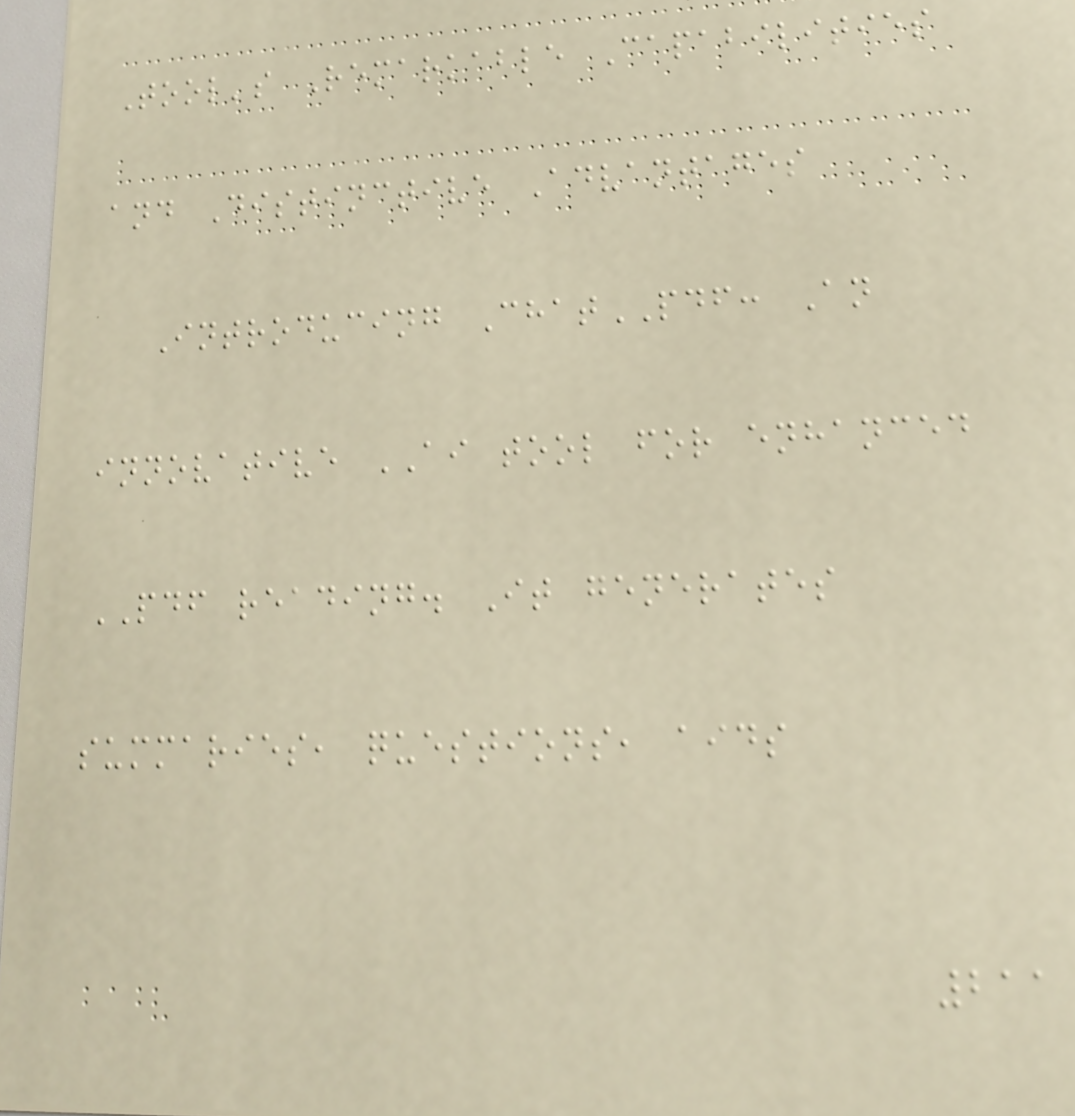Tool's Remarkable Capabilities
and Distinctive Advantages
Introducing ChatPDF: An
innovative AI tool for enhanced
PDF reading. It generates
summaries, questions, aids
211
